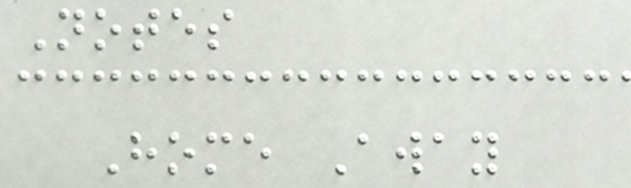Notes
Home Away
